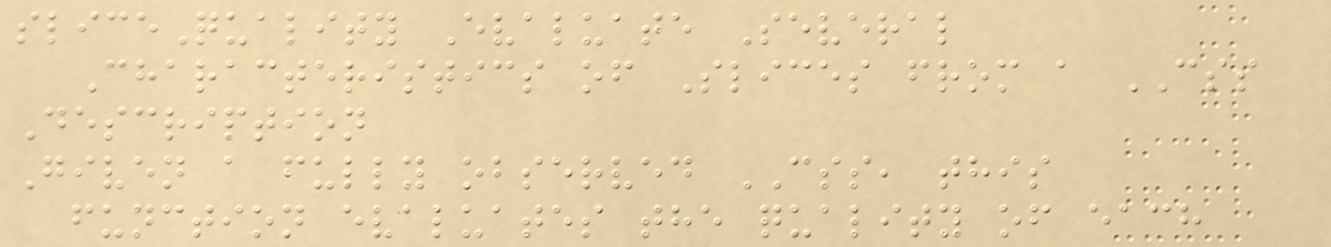sliceQuality Evaluate Several
Characteristics of Slices from a CSS
Description
Given a fully observed CSS, this
function evaluates the quality of each
